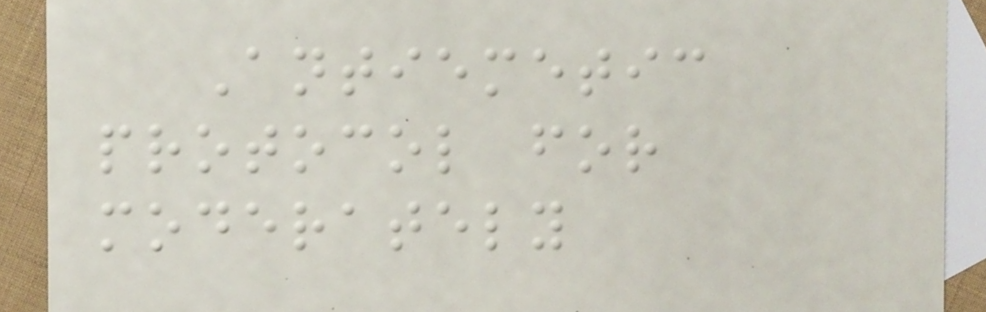Antiemetic
protocol for
moderately
